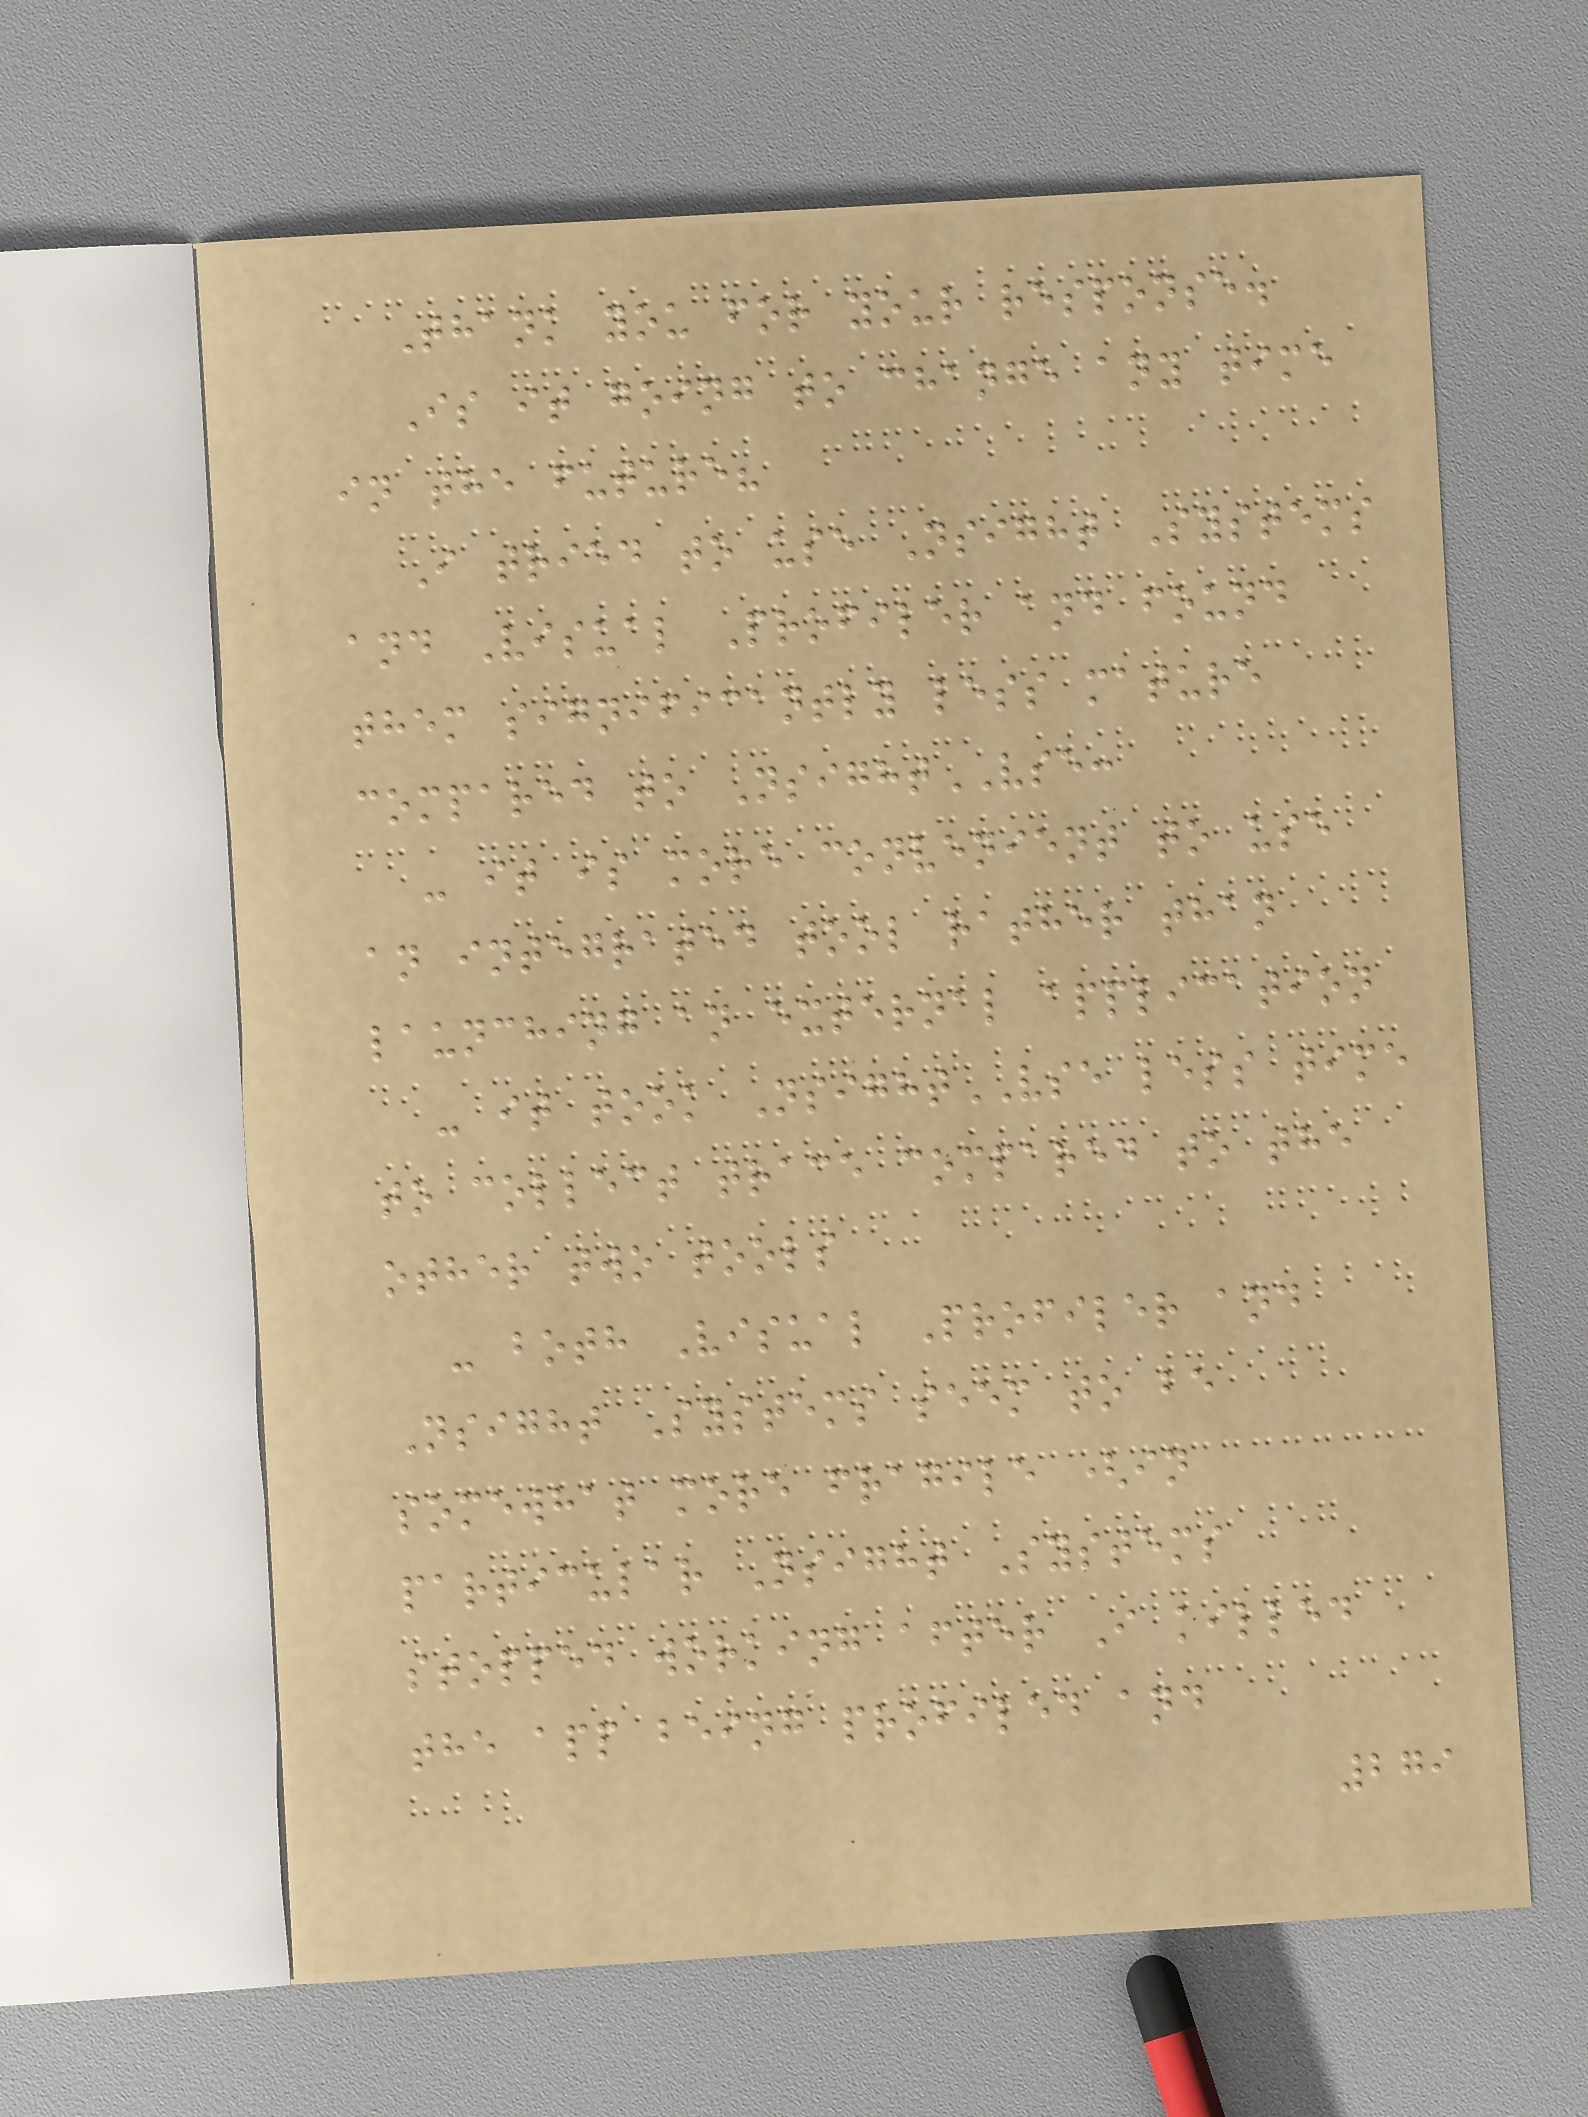Thank you for your response.
Is it going to change any time
in the future?
I tried to use Nsight Systems
and Visual Profiler and found
them significantly less mature
compared to NsightVSE:
- it is more convenient to use
an integrated tool rather than
launching an external application
- it took NsightVSE less time
to collect trace compared to the
other two tools
- both Visual Profiler and
Nsight Systems seem to be
somewhat more fragile (in
particular Nsight Systems
stopped working after I killed
the app being profiled and
279
